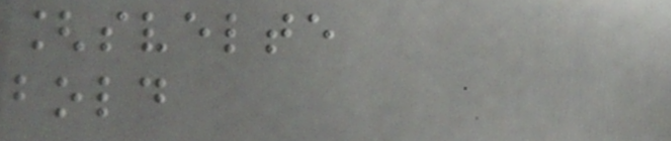[svelte
bold
